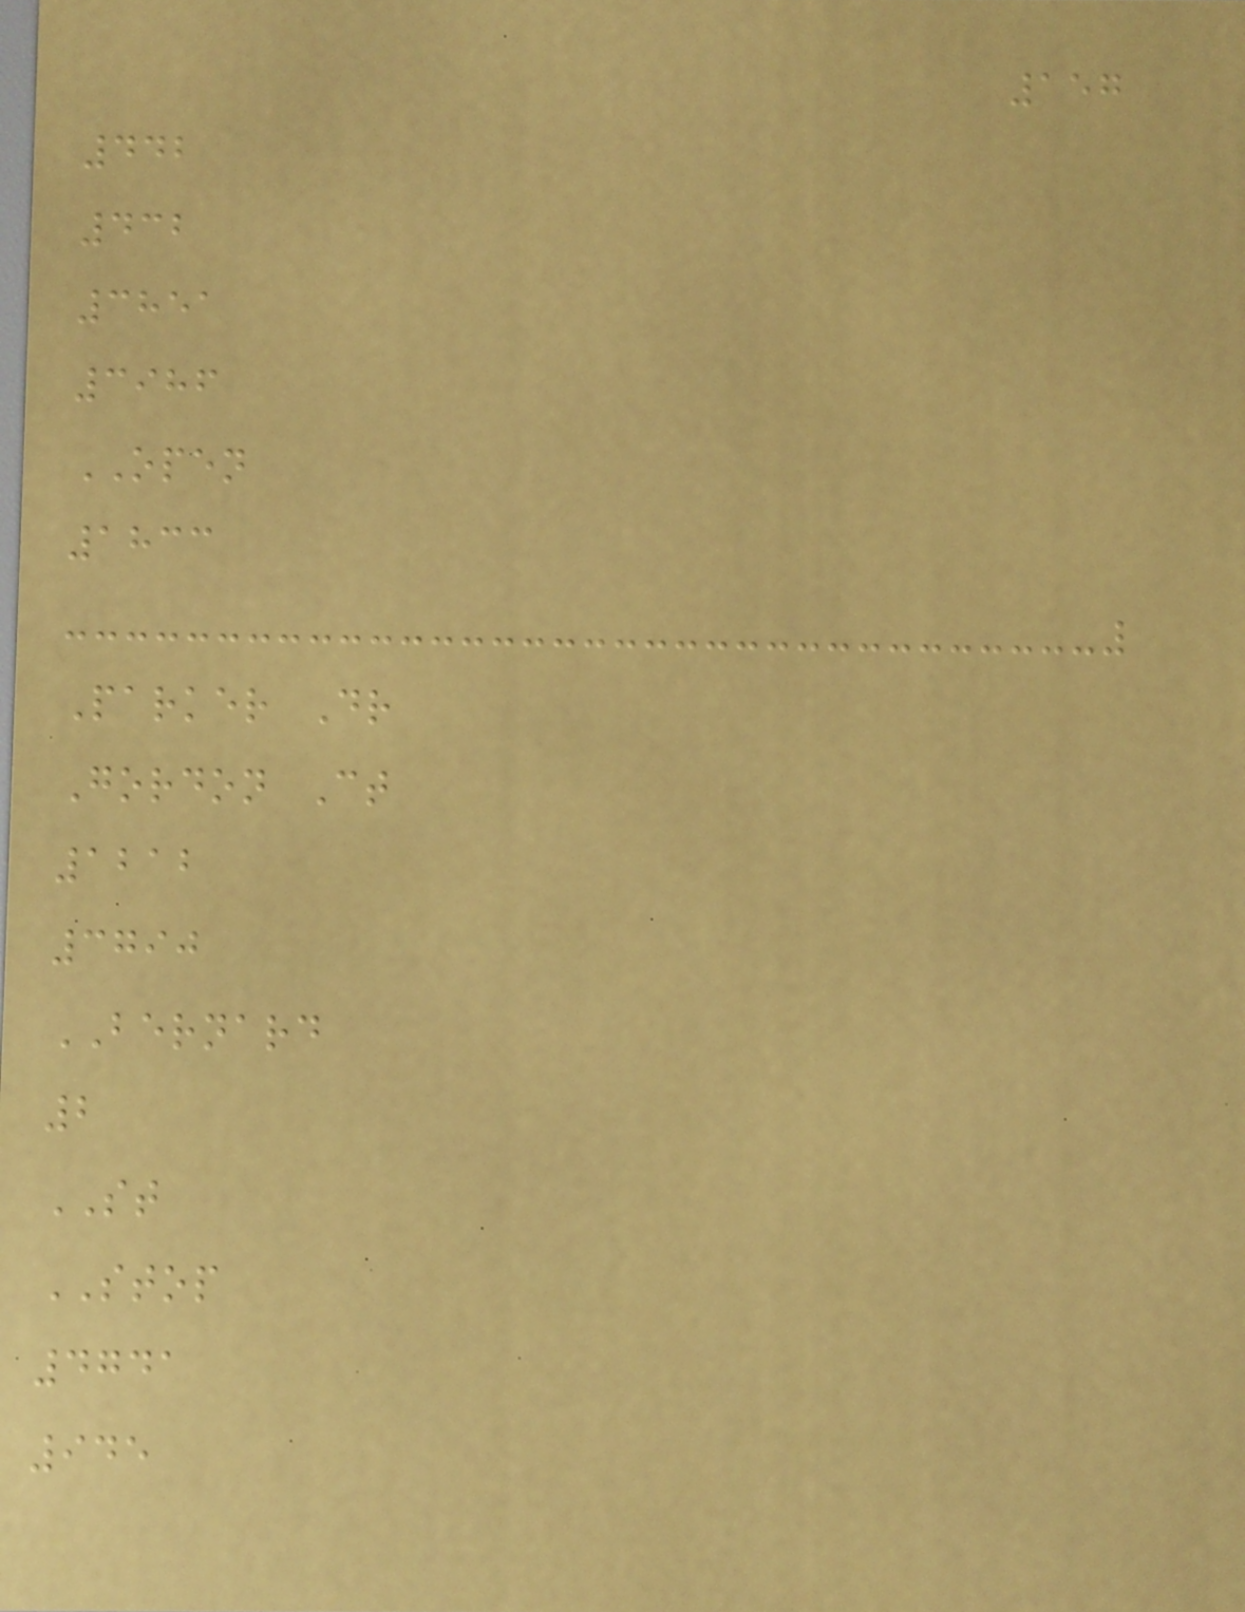157
442
432
3851
3986
OPEN
1833
Parker Dr
Gordon Ct
1212
3790
BERNARD
2
ST
STOP
4741
945
